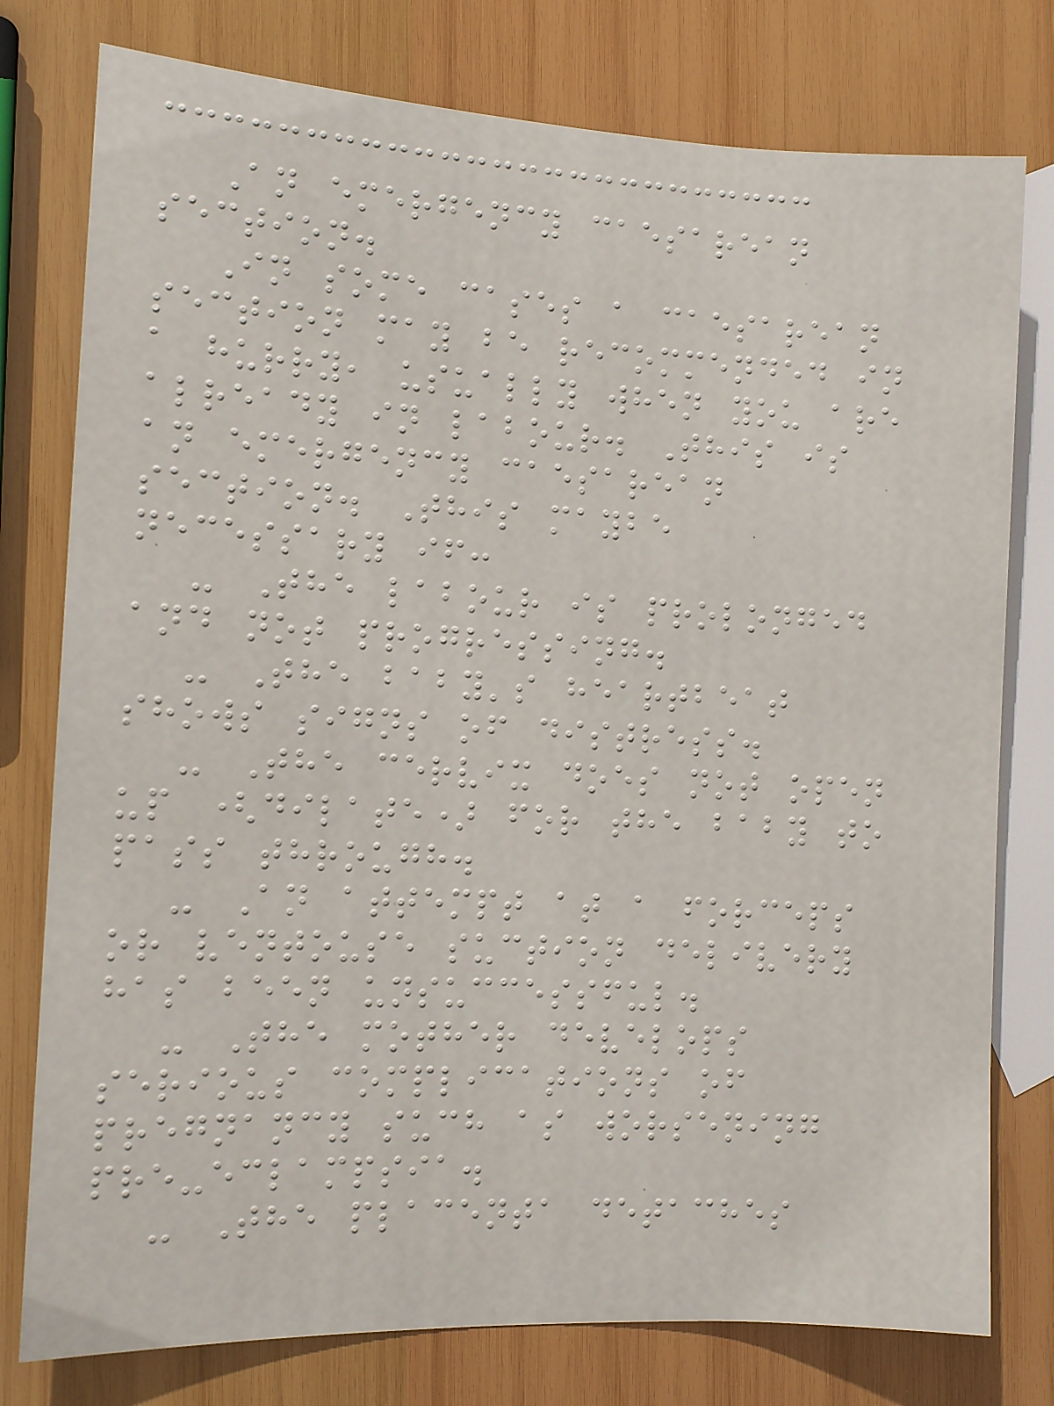An emergency caesarean
section.
In some cases a caesarean
section may be recommended in
a hurry, usually when you are
already in labour. This is
an emergency caesarean
section. This maybe
necessary if:
- The labour is prolonged
and not progressing.
- The baby's heartbeat
shows signs of distress.
- The cervix does not open
up (dilate) for the baby to
pass through.
- An attempt at a forceps
or ventouse suction delivery
has been unsuccessful.
- The mother develops
serious complications of
pregnancy such as worsening
pre-eclampsia.
- The placenta detaches
